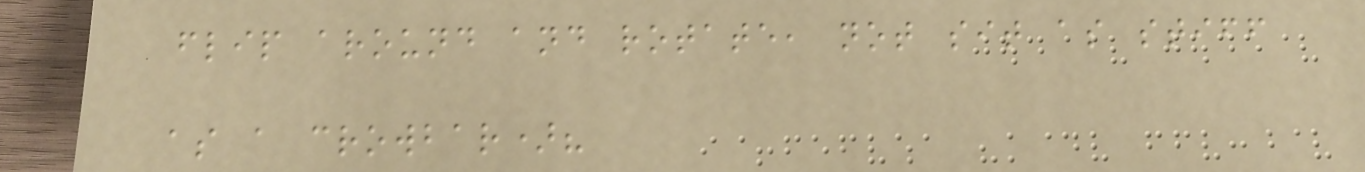flip around and rotate, not sit as stiff
as a crowbar)?
